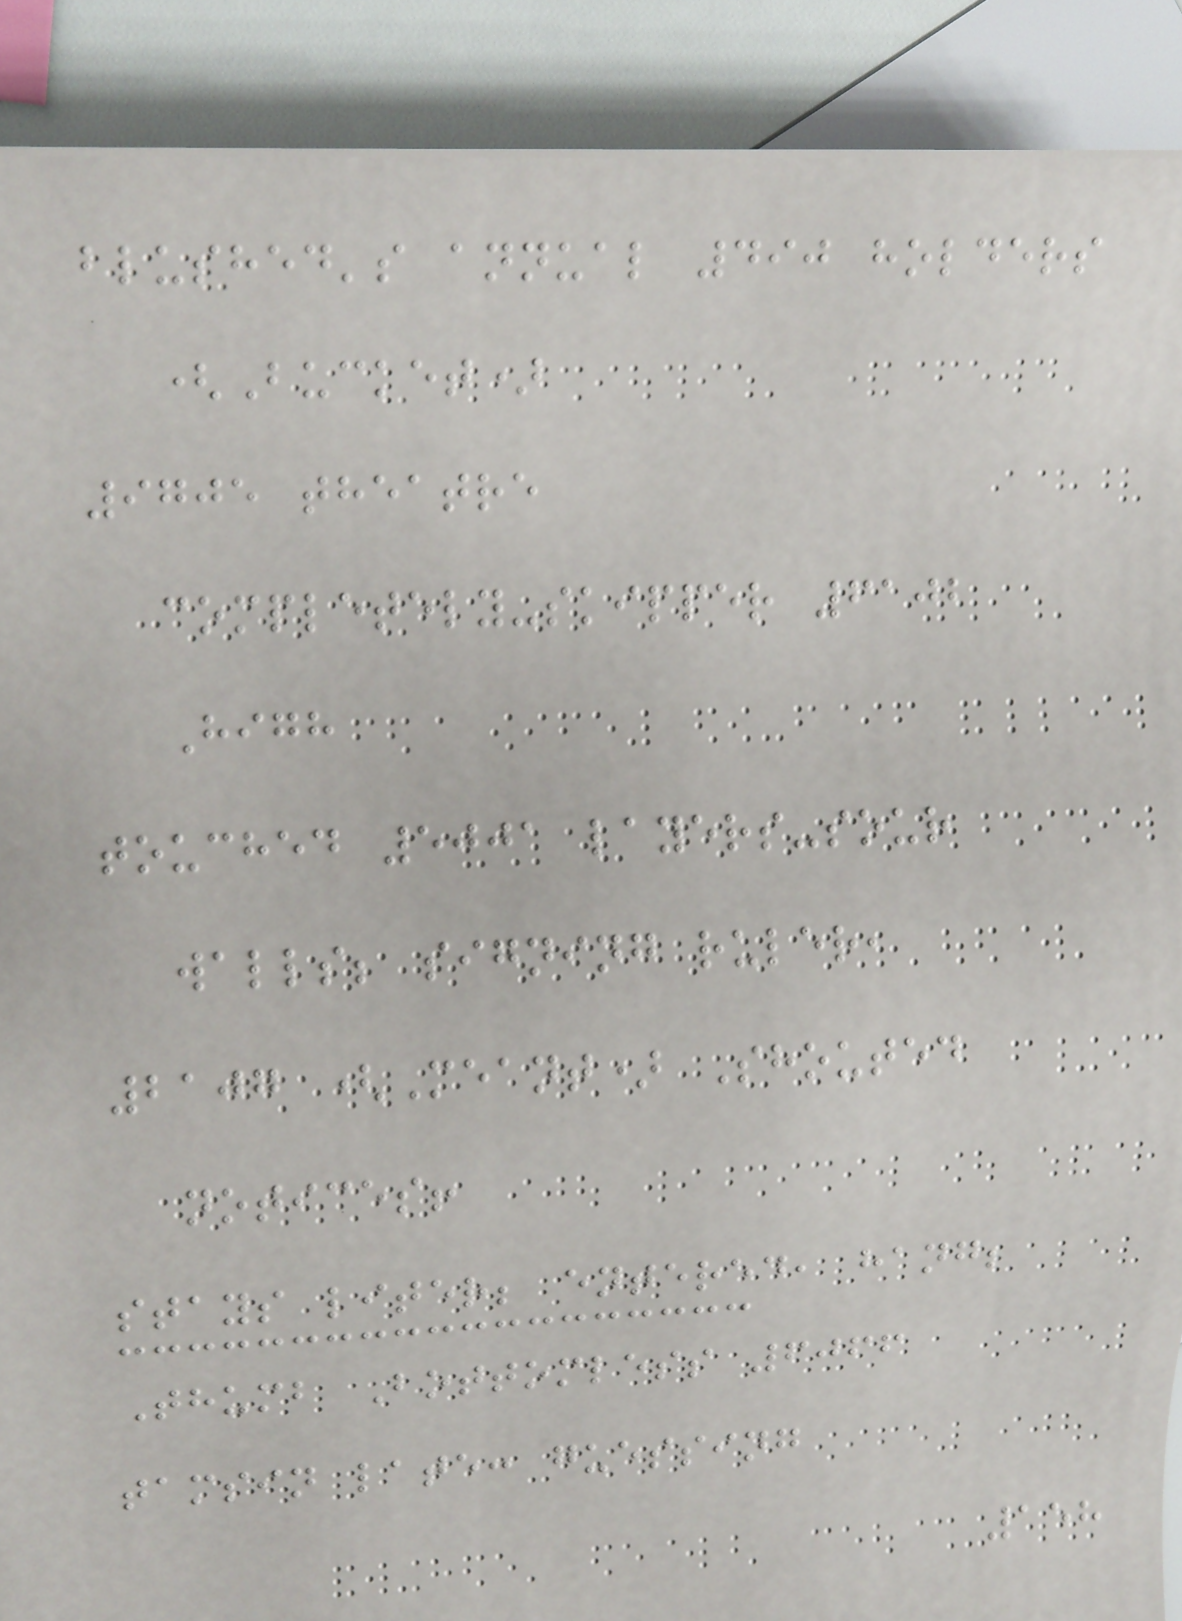blushed's annual 490 holders
(Bucket)
9705 theatre
completely-skipper 6102
High
touched 5001 layers-sour
walls; signing ruler,
2107 (Meant) Shouted
notices!
stays liter; entered, hang;
Thumb Bottomless 6066
tamsin late: guessing
158
